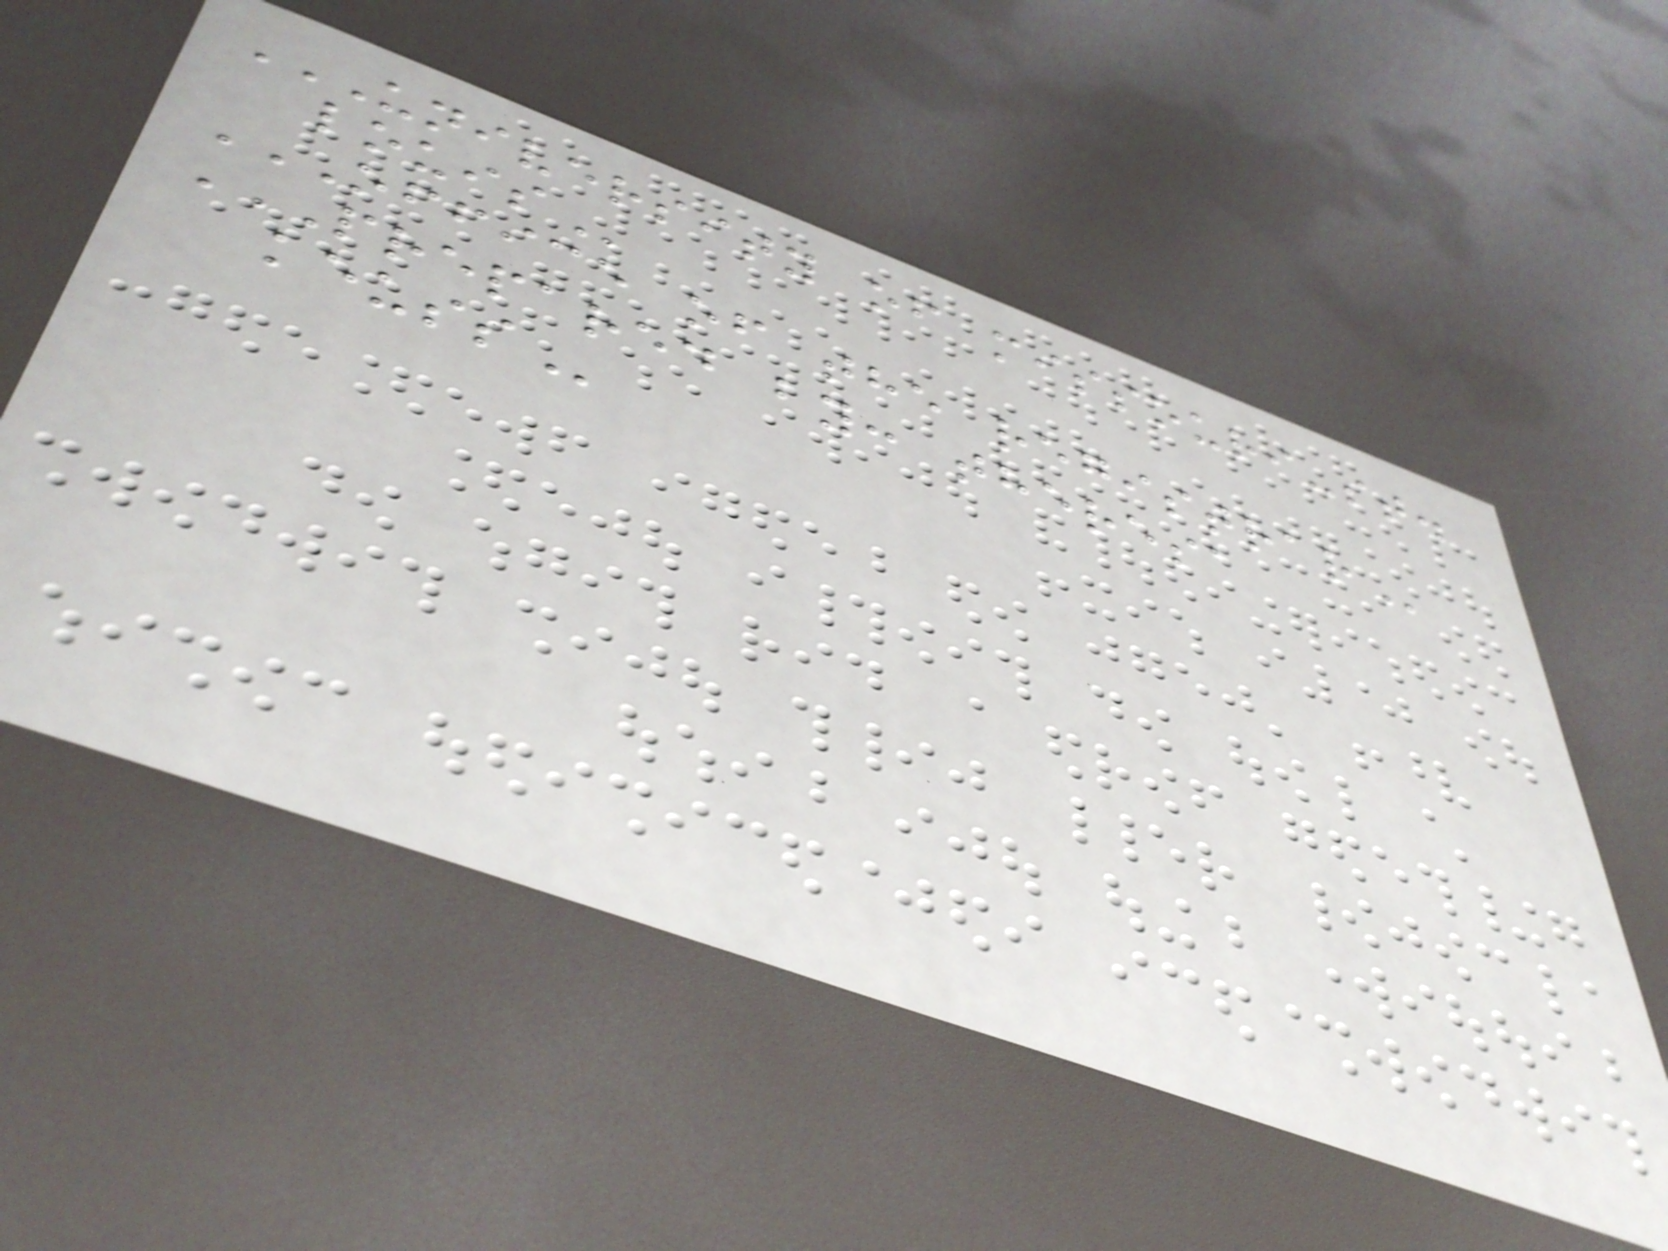UNIVERSITY OF MISSOURI-ST.
LOUIS
OFFICE OF THE REGISTRAR
PREPARED BY: THERESA
KEUSS
